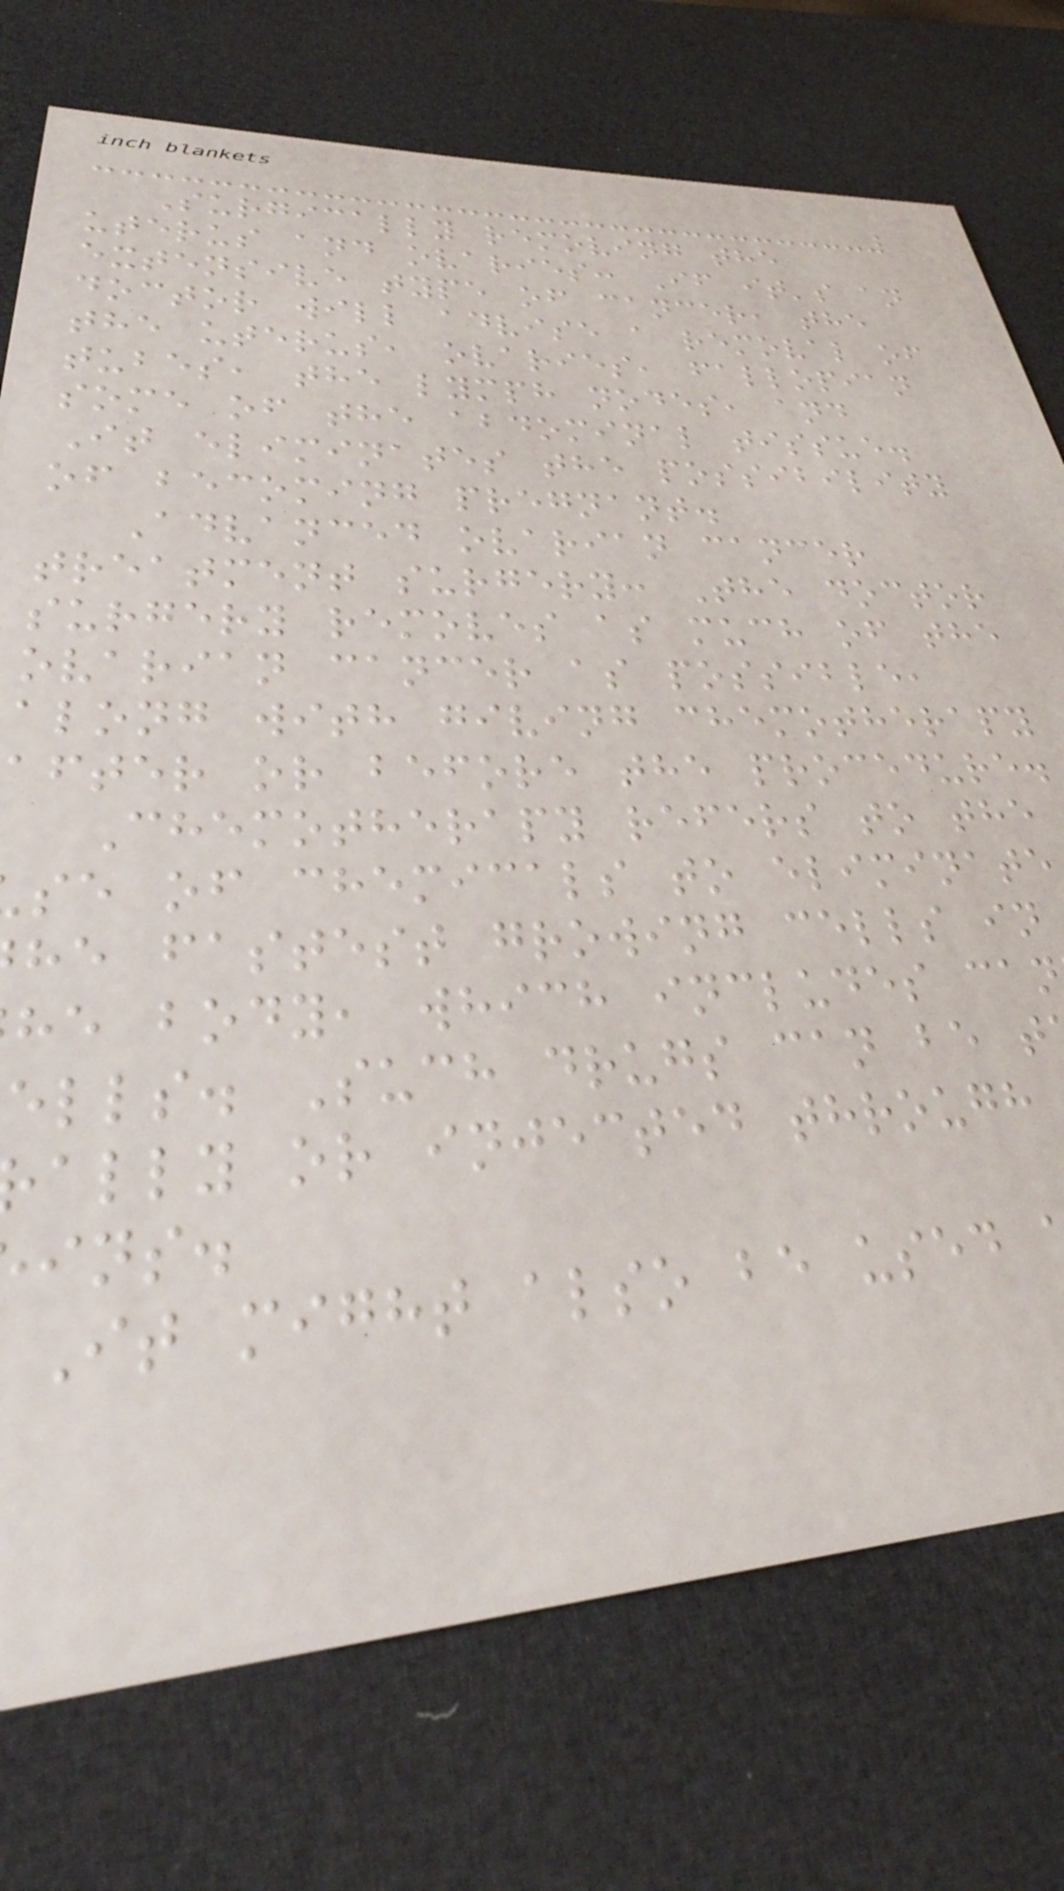Surgically removing the
uterus and ovaries: If it's an
extensive type of cancer, the
doctor will advise a removal of
the uterus, ovaries, fallopian
tubes, the lymph nodes, and
some of the abdominal tissue.
It eliminates the possibility
of becoming pregnant.
Advanced ovarian cancer
treatment surgery: The doctor
surgery removes as much of the
ovarian cancer as possible,
along with giving chemotherapy
after or before the procedure.
Chemotherapy refers to the
se of chemicals to eliminate
he fastest growing cells in
he body, which includes can
ells. Such drugs can be t
ally or injected through
ins.
It might also be used
